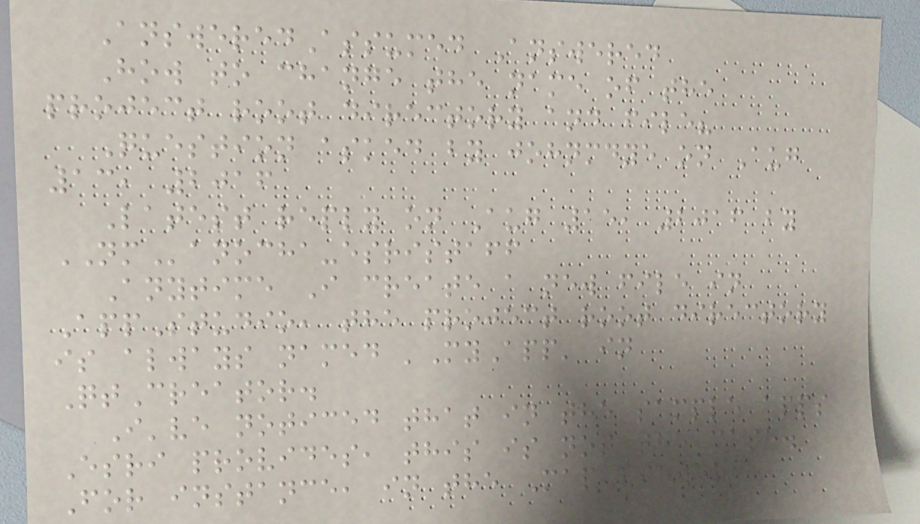AnsweredAssumed Answered
How to change the name of the
project root directory and file?
Question asked by johnmdye on Aug
13, 2016
Latest reply on Aug 15, 2016 by
NManocha-esristaff
Anytime I create a new file in
AppStudio, the project root directory
is always named 'MyApp' in
QtCreator.
I've noticed that in the sample apps
Esri provides, this is not the case.
For instance, in the MapViewer
